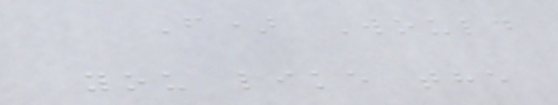F) Would
you like the
